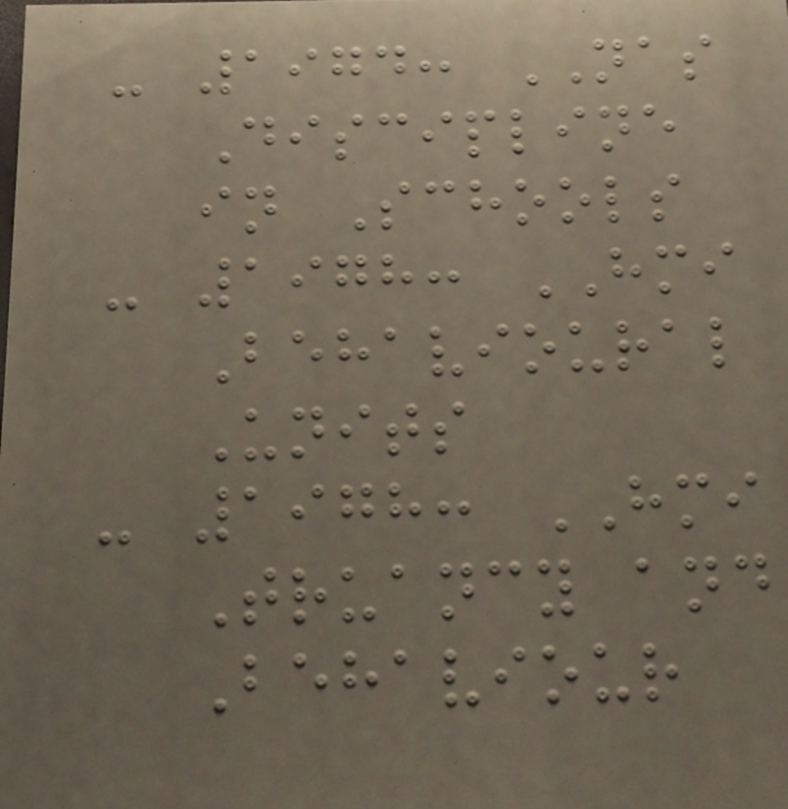- 1974: NAS
Discipline
in Schools
- 1978: HMI
Behavioural
Units
- 1978: HMI
Truancy and
Behaviour
